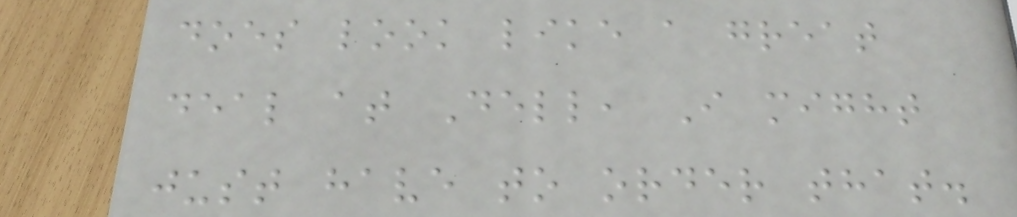does look like a great
deal at Dell, I might
just have to order that.
